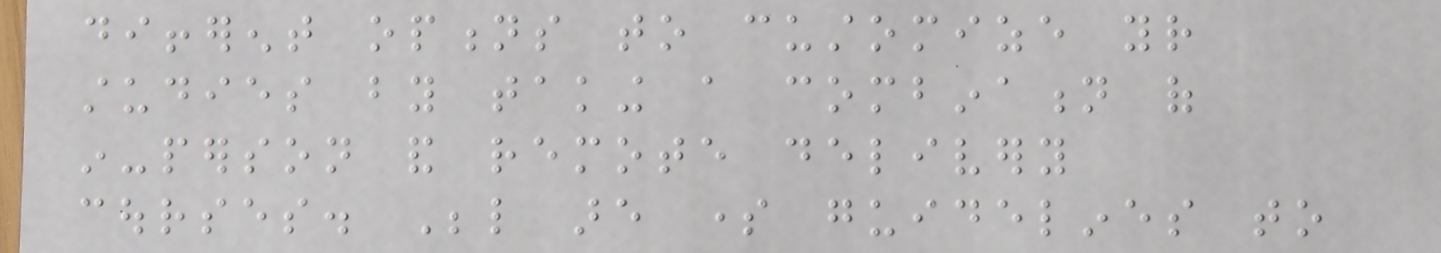different options to customize your
studies by taking a combination of
in-person and remote delivery
courses. Below are some guidelines to
